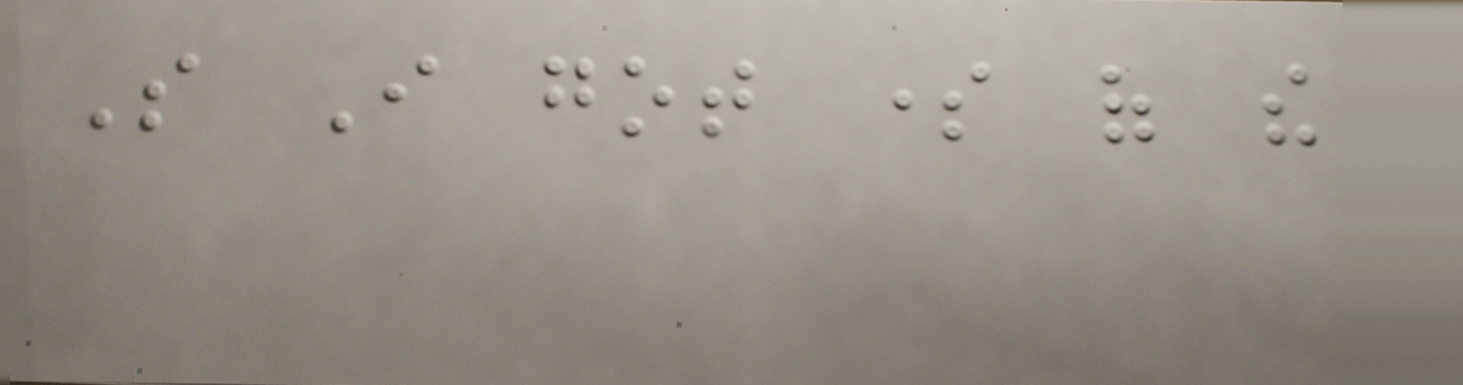So I got some of the
